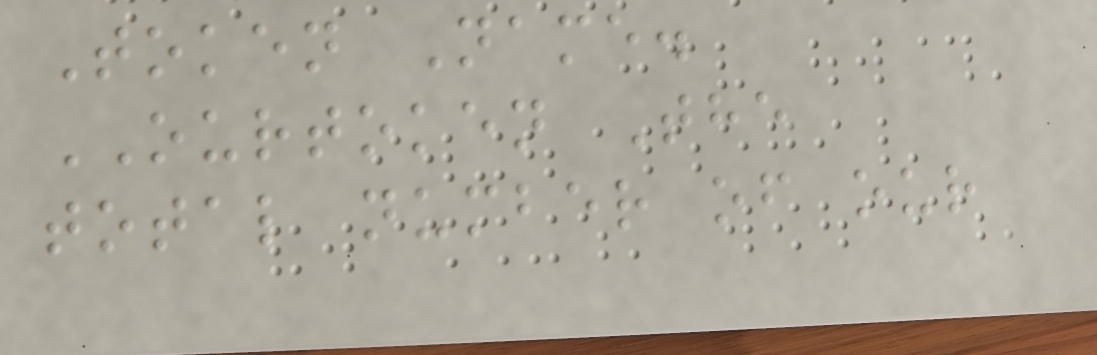Token Name.
OURTOKEN The
total number of our
